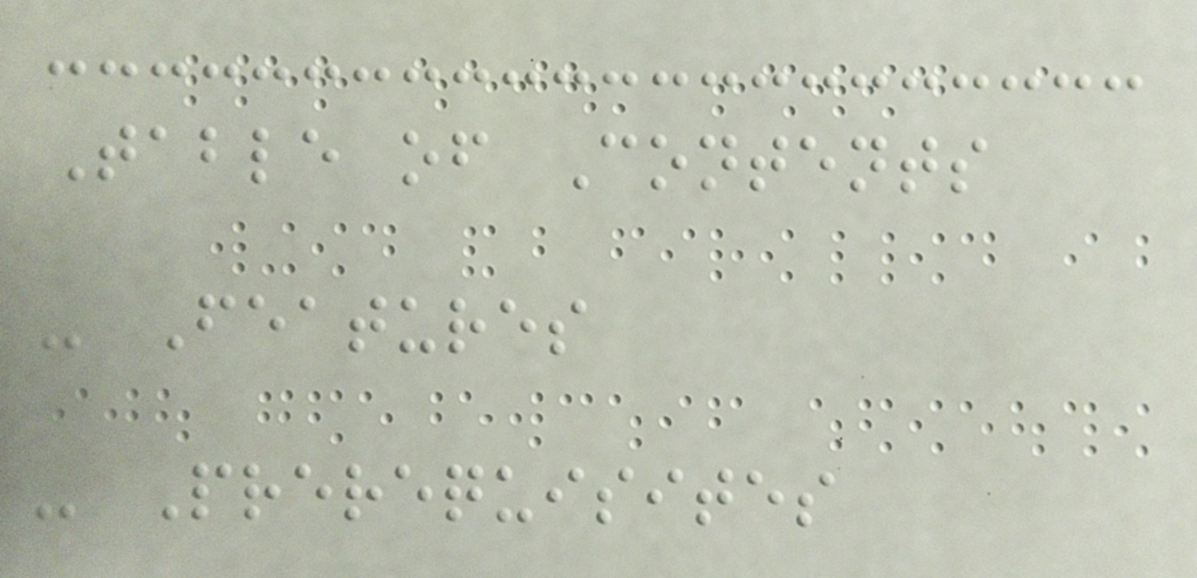Table of Contents
- Features
- Prerequisites
